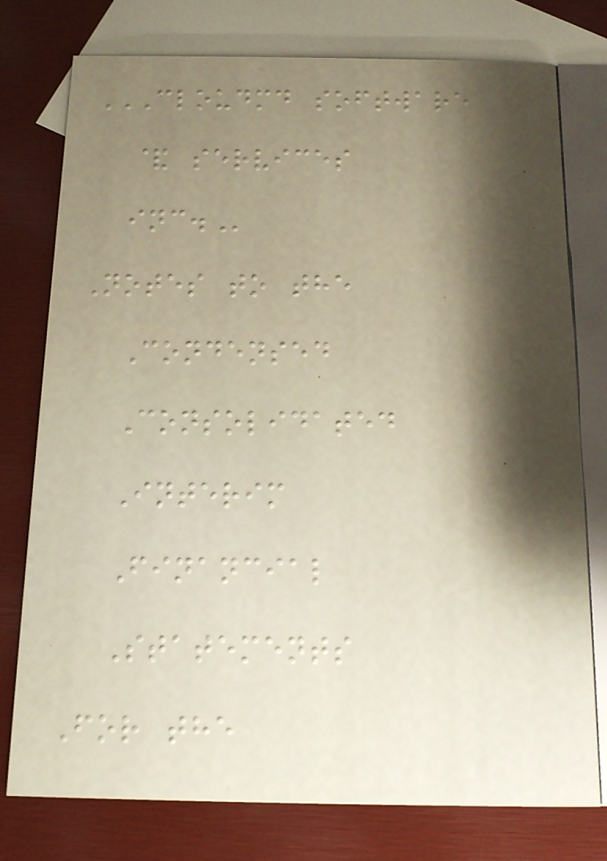CLOUDMD SOFTWARE
& SERVICES
INC.
Notes to the
Condensed
Consolidated
Interim
Financial
Statements
For the
